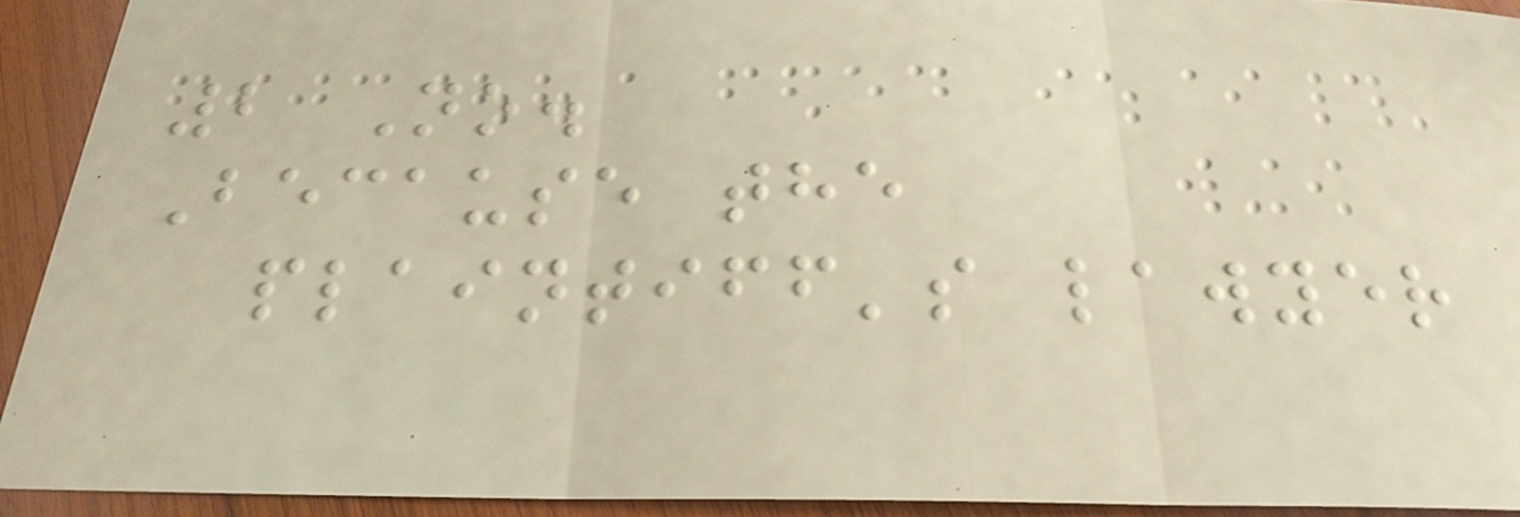2 No.
Because the
plaintiff's lawyer
